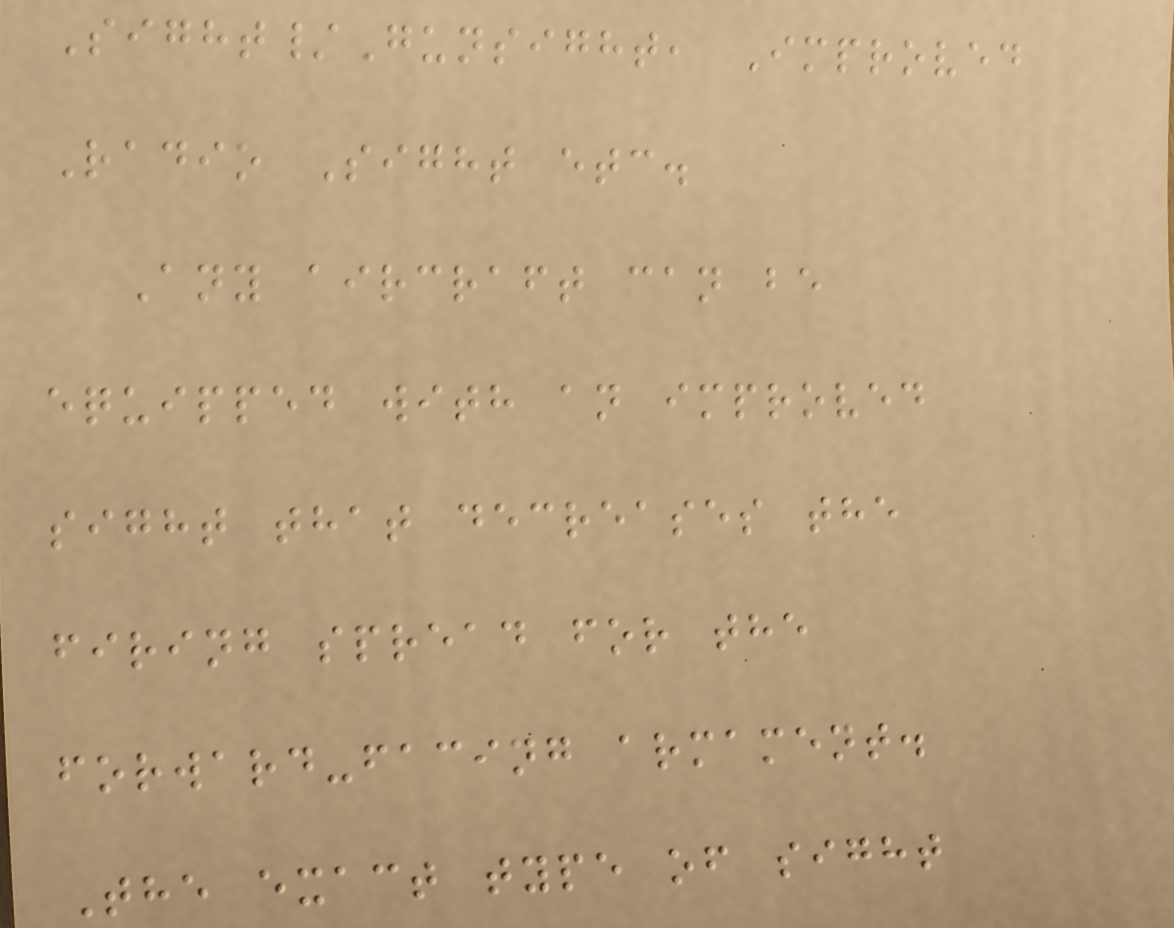Sight/Gunsight, Improved
Radio Sight etc.
Any aircraft can be
equipped with an improved
sight that decreases the
firing spread for the
forward-facing armament.
The exact type of sight
